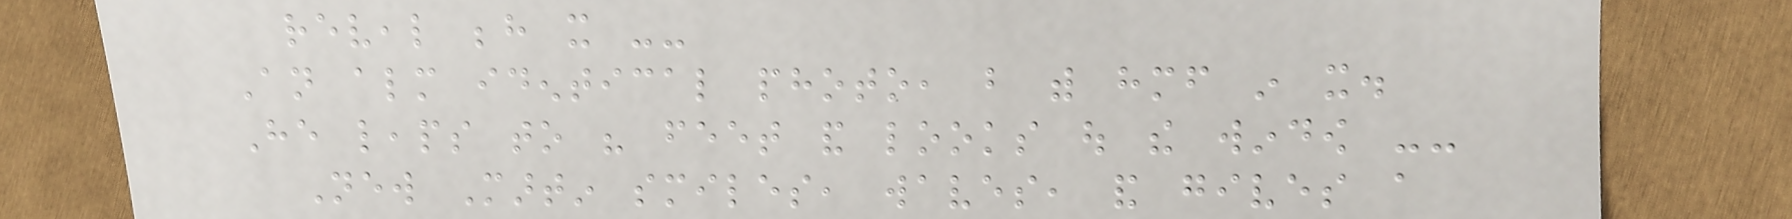reveal behind it --
An almost identical photo, but with himself in it.
He leaps to his feet and looks out the window --
New Martin smiles, waves, and gives a
